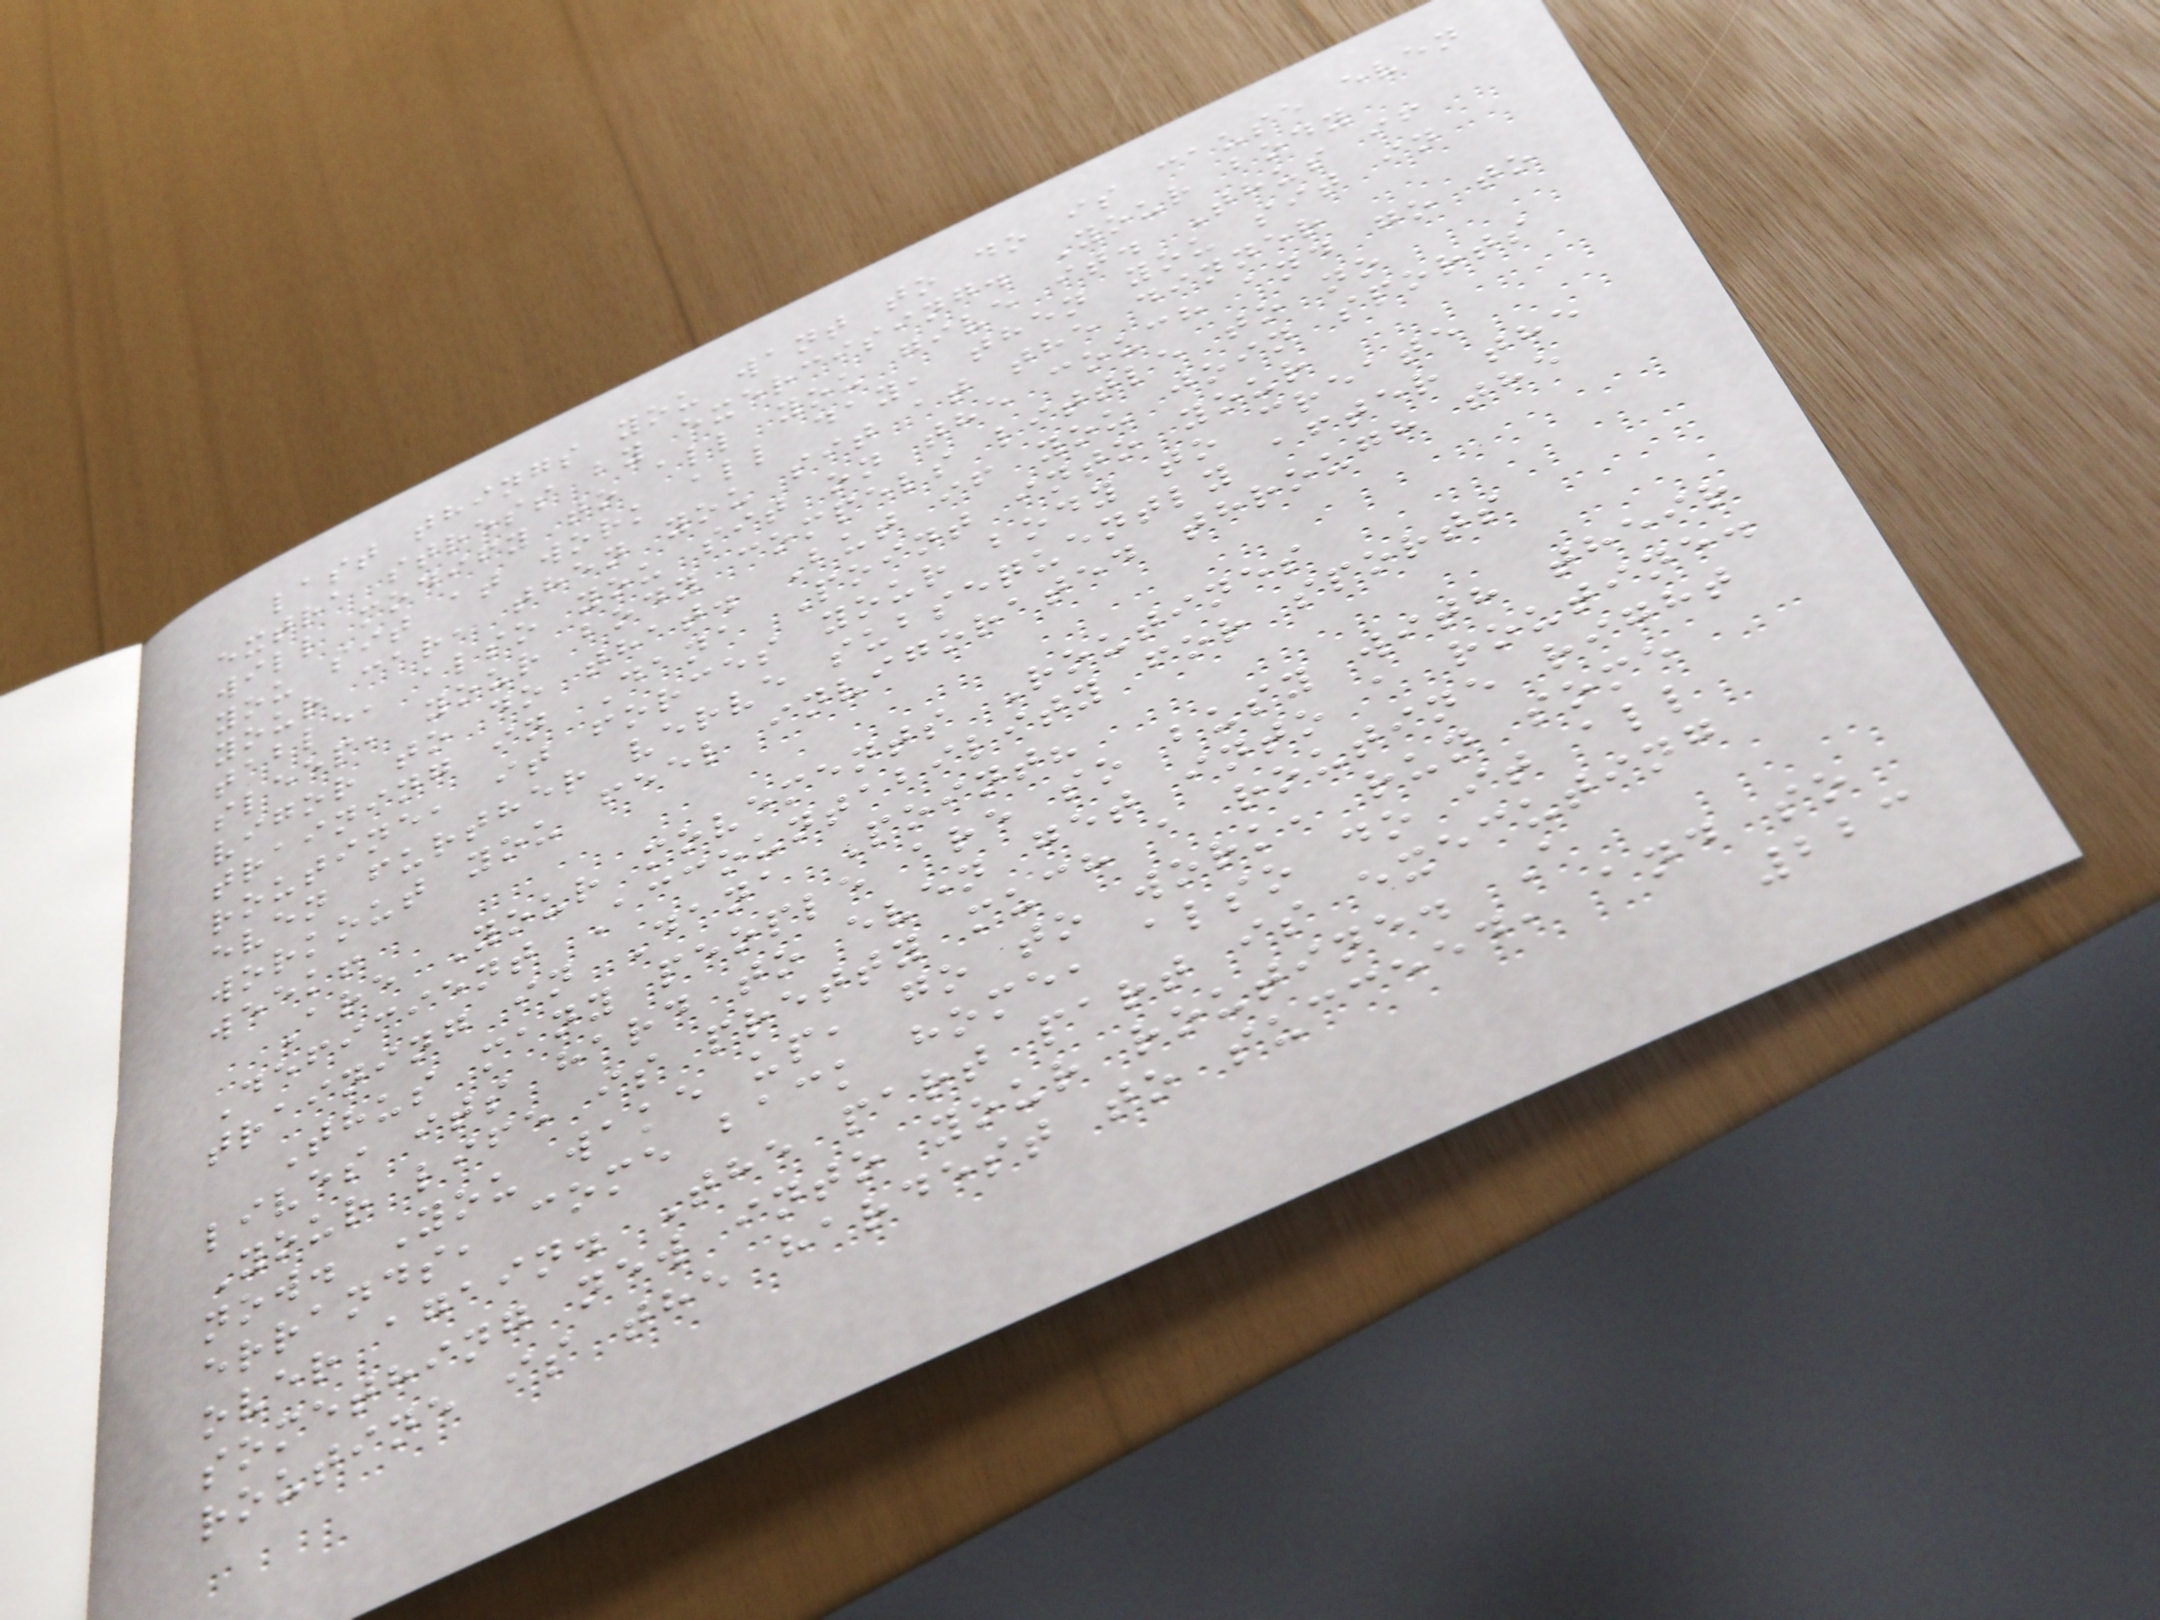last things you want to do is cause even
extra stress by exercising. Your body
will modify to all you give it. Thus if
you sit at work all day, then you sit in
your car, then you sit at the dinner
table, also you sit on the couch and go to
sleep, your body compels little to no
vigor to do that. But if you join sports
training in Dana Point into your
routine, it forces your body to create
even further verve subsequently after the
workout you feel invigorated through the
week!
Are Your movements Routines
Deficient Accountability for sports
training in Dana Point?
Thus many people are so busy with their
lives its hard to even get into a routine.
Your life is pretty much a routine right
now. You wake up, go to work, run some
errands, come back home, also do it all
over again. The part part is executing
something new into your routine. A
routine is the hardest to succeed, and so
223
